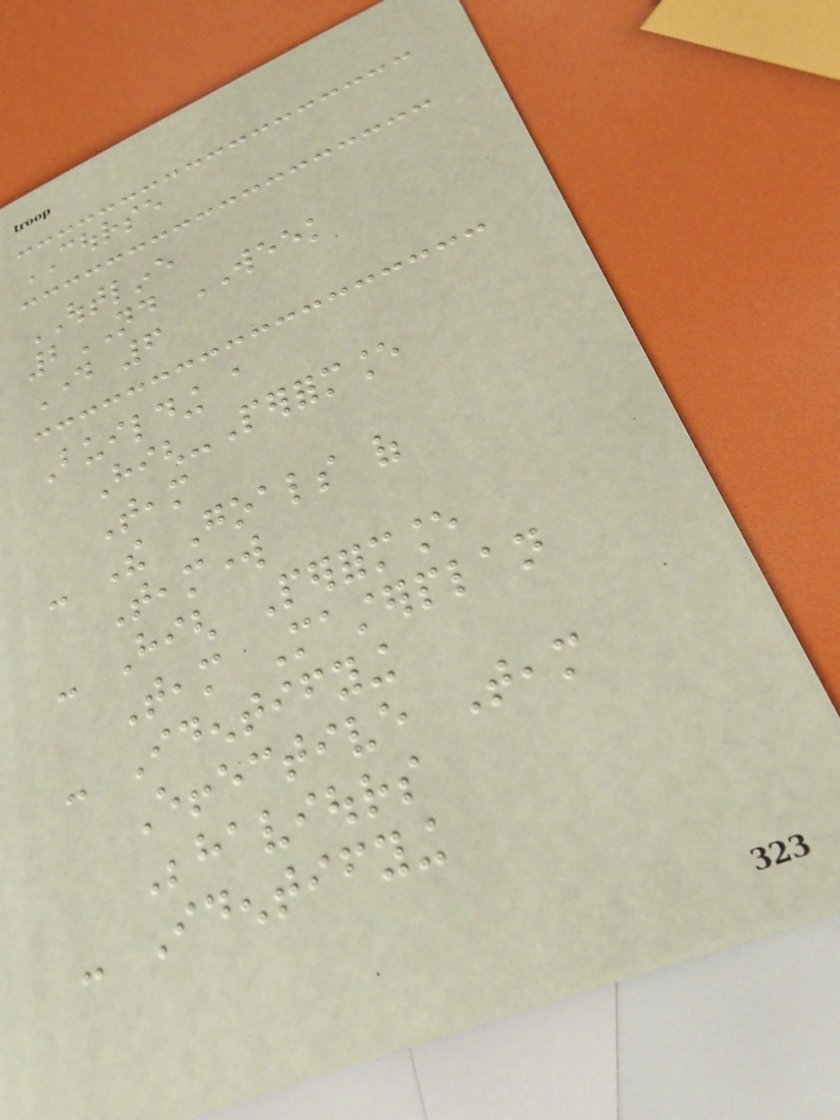COURSE
OUTLINE
2ND WEEK
Day 6
Building a
High-Performance
Team
- The Goals of
Teamwork
- High Performance
Team Masterplan
- Identifying
Effective Team
Behaviours
- Identifying
